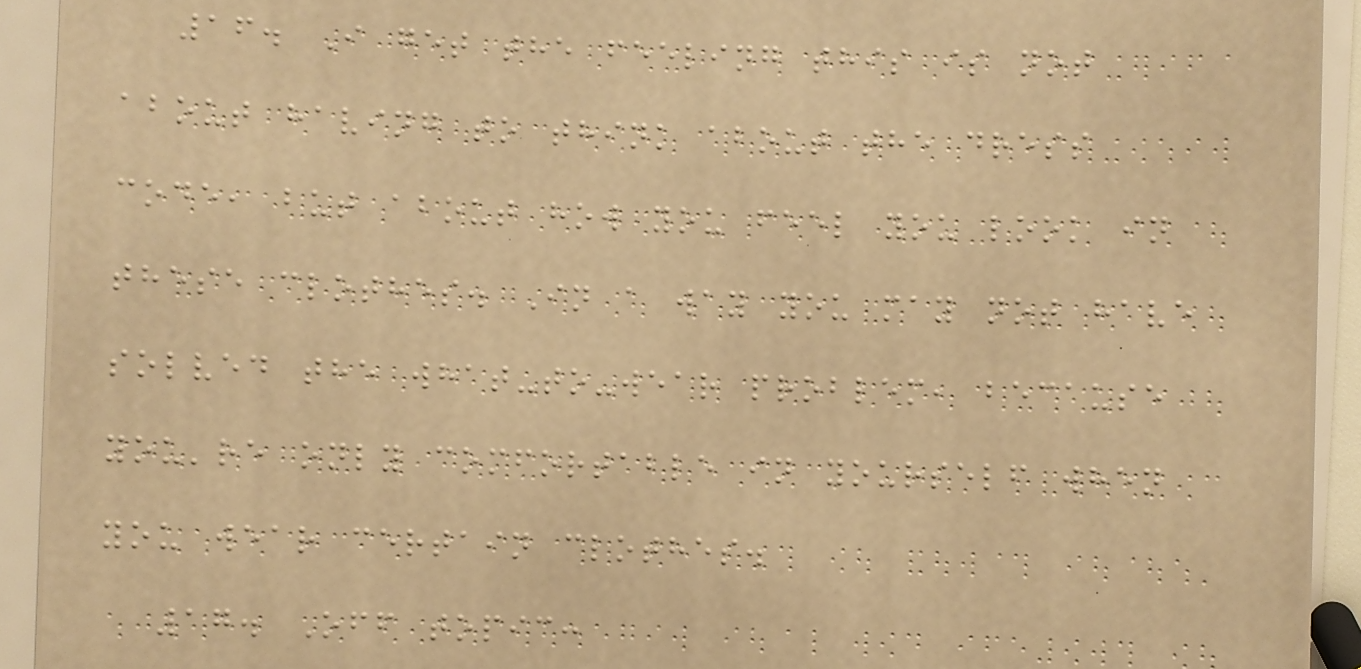16. I get the feeling this is not
about having to think about the dress
code, but about how you feel you look in
these clothes. In a way you may not have
solved the what-to-wear problem, because
you're only comfortable in yourself when
you wear certain clothes.
17. Off topic:
